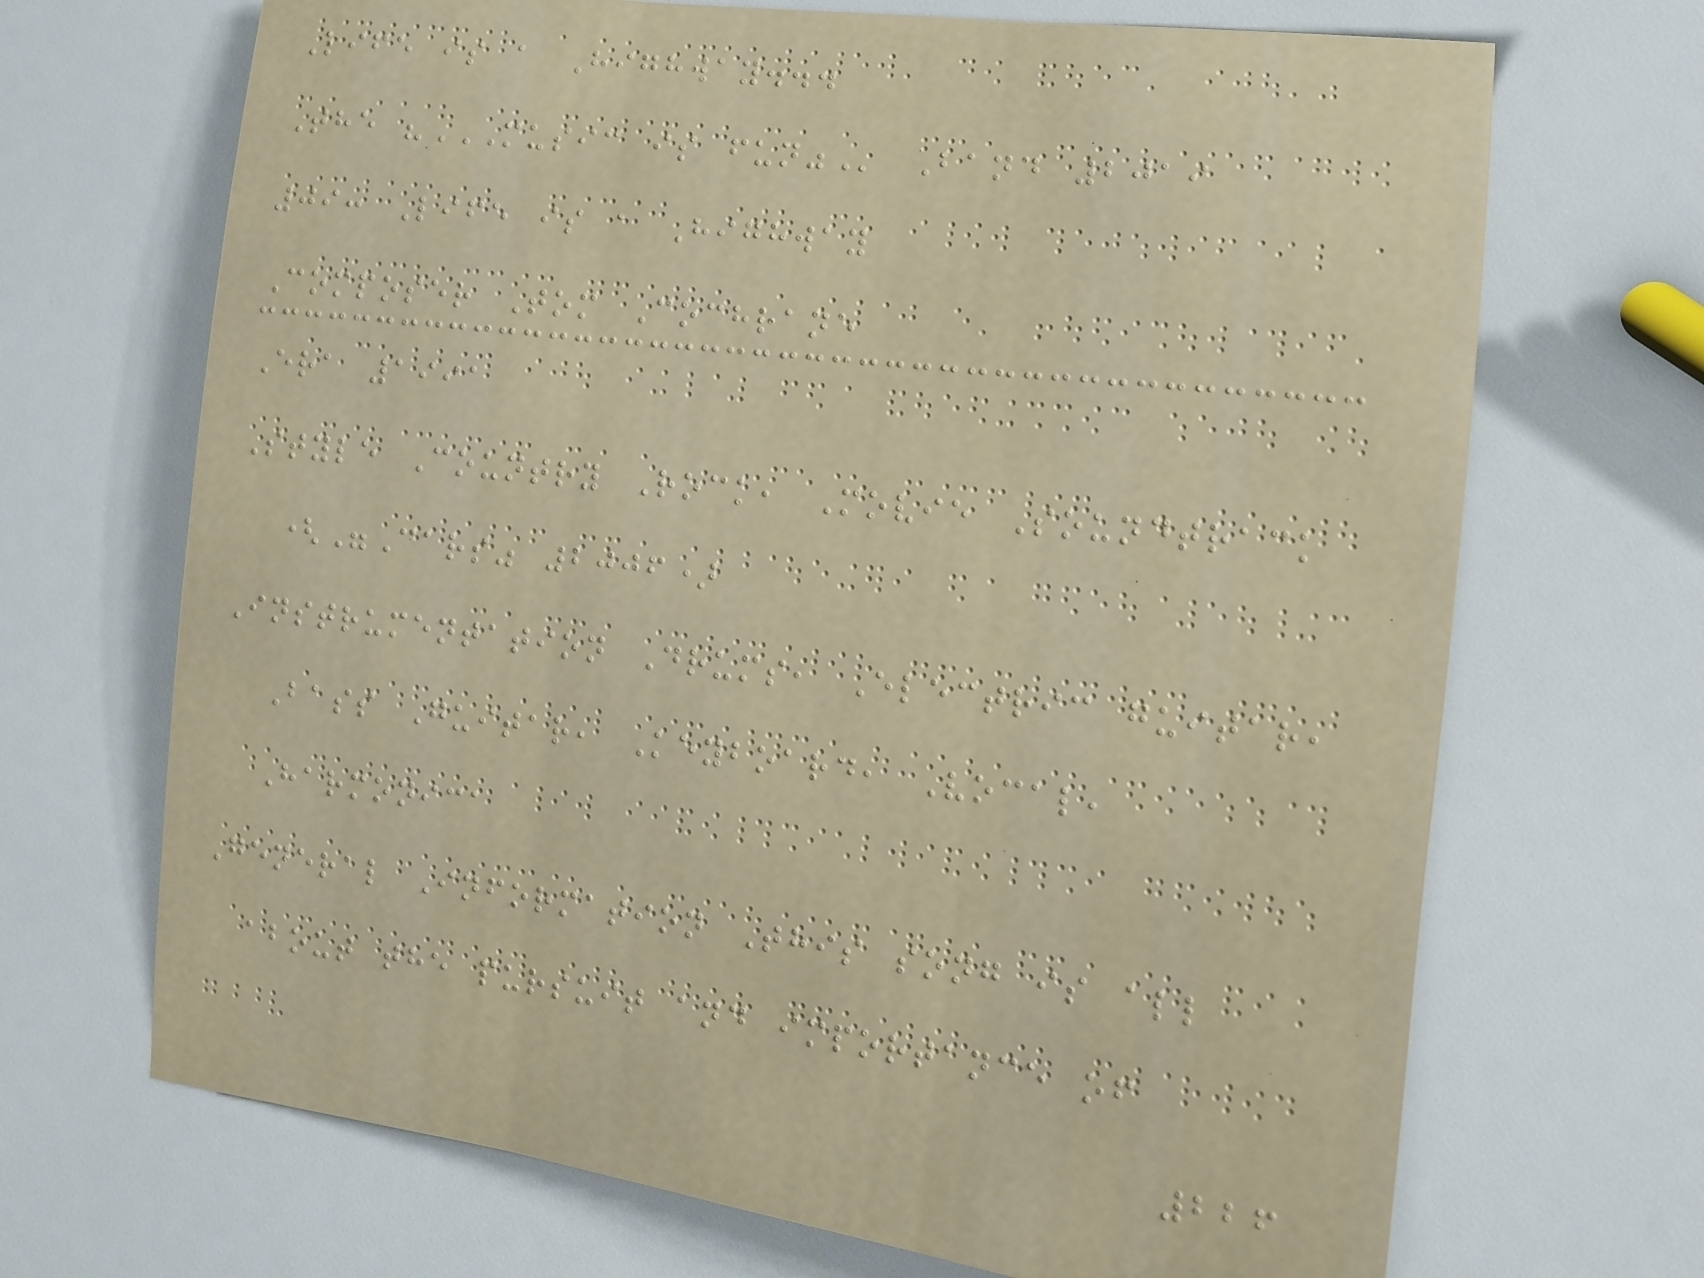Life is a Highway...
The "MUSIC IS FUN" Band 2019
09: Life is a Highway
Composer Tom Cochrane
Era 1991
Style Country Rock, Movie Soundtrack
("Cars" 2006)
Instrumentation Drums, Electric guitar,
Bass Guitar, Keyboard, Vocal,
Harmonica
General Information This song is all
about the pursuit and importance of
226
